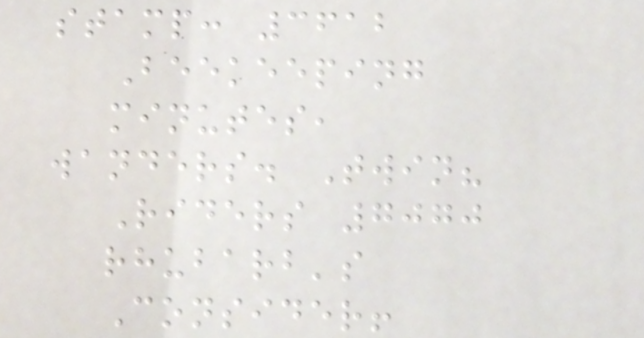stamp: 3612
Beekeeping
minutes,
wanders. Twin?
Riders 7070
rhubarb's
Consider!
